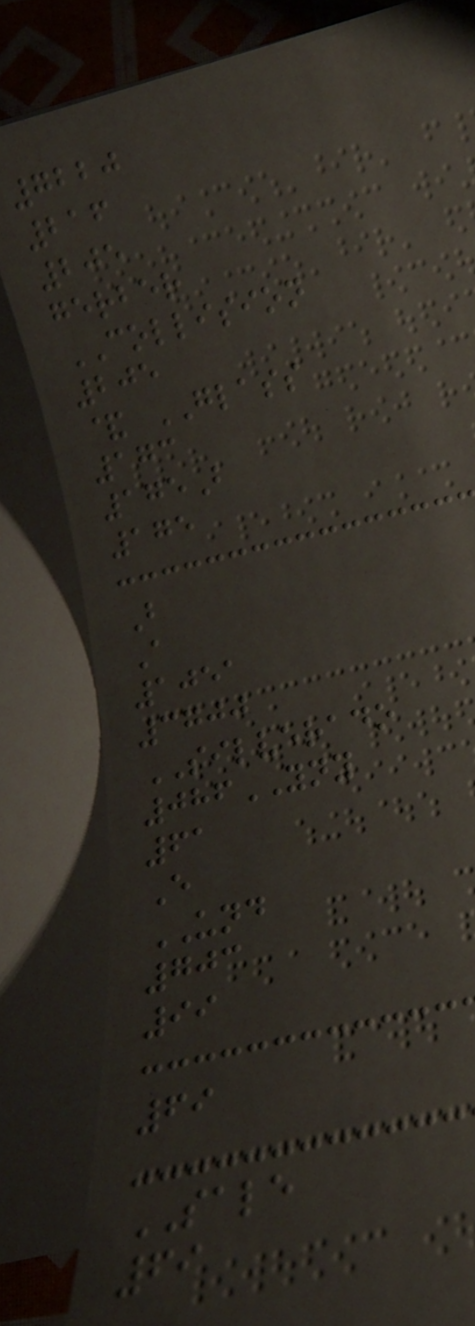7220
216
205
gerber
COLLISION
205
& GLASS
173
175B
175
B
A
1051
3700
SILVERADO
086YNY
61
E
UND
703
99
69
SALE
69
